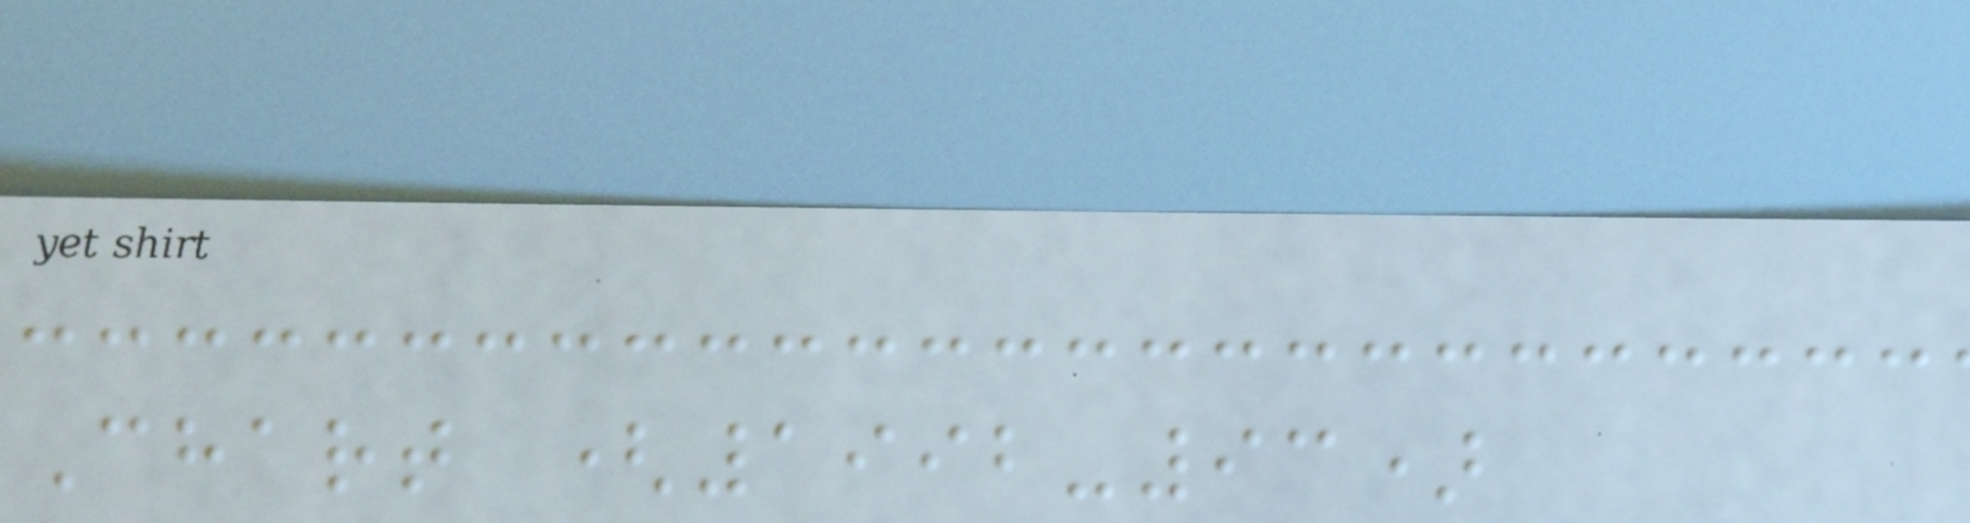Chart (1992-93)
